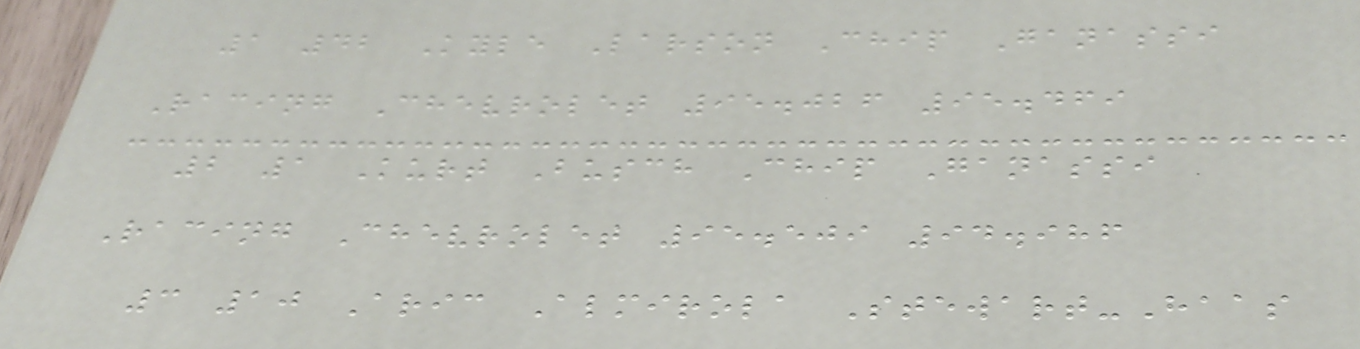1 42 Kyle Larson Chip Ganassi
Racing Chevrolet 95.026 95.469
2 1 Kurt Busch Chip Ganassi
Racing Chevrolet 95.509 94.986
3 10 Aric Almirola Stewart-Haas
